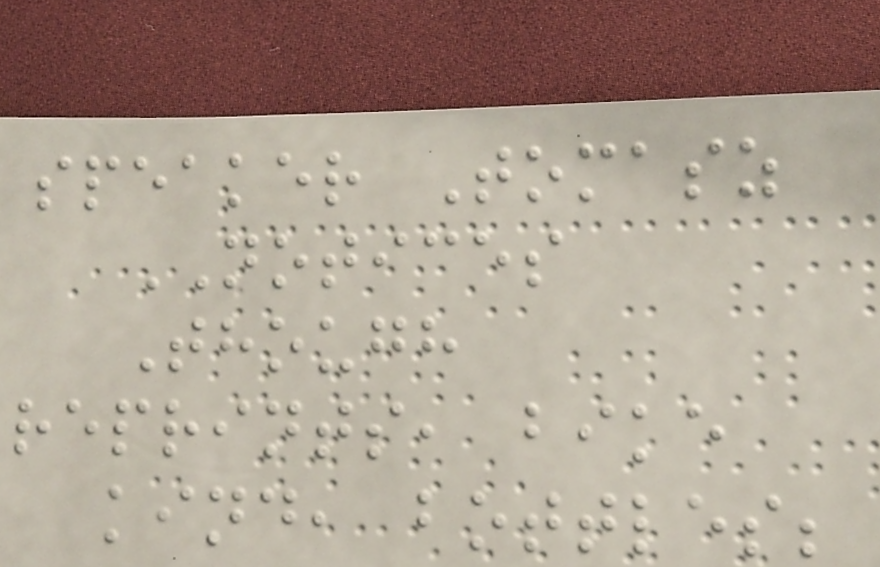speaker Tomasz
NOTICES
Though
reprints, bike
kind, bottles;
